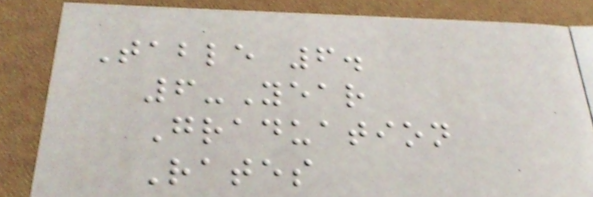Table 6.
6-Year
Graduation
Rates
